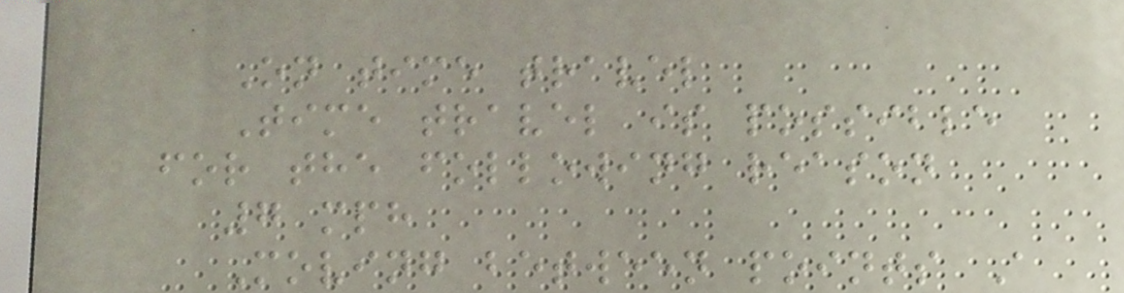On time travel
Time travel is possible
for the following reason
7 mph
Moving between points A
